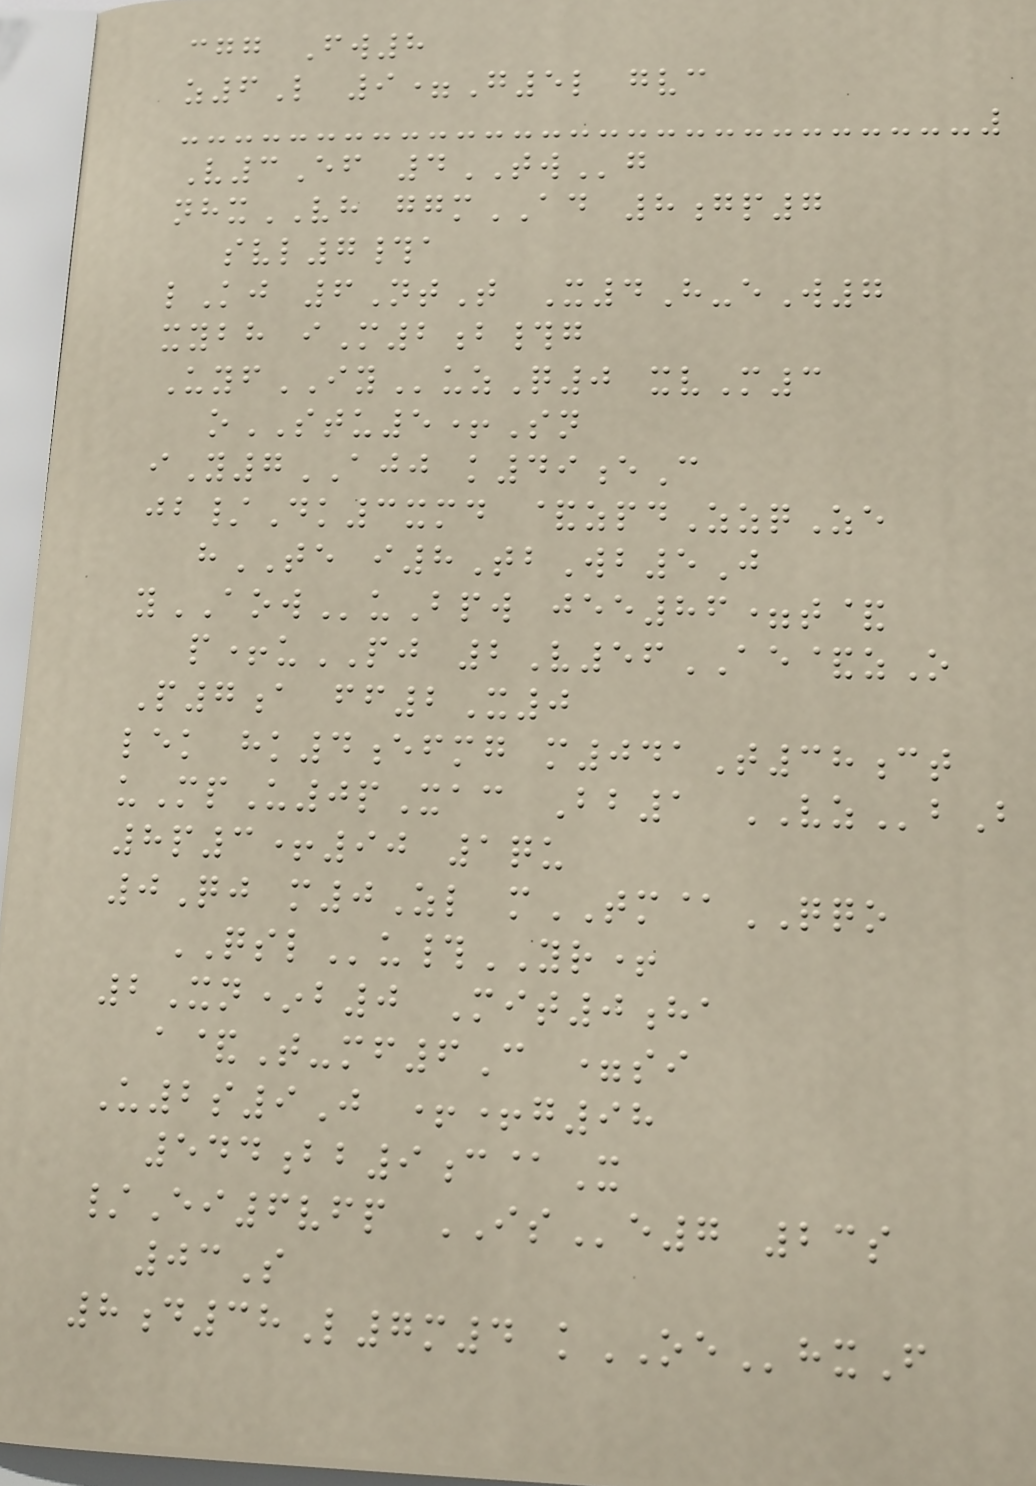cgg Fw8
z6L 9=G5l gvc
V3Ef 4TWg
nhxVH ggmAD 8gp7
svl7#a
lKj 6NtT X4H-eW7
xybh iM2b#g
UyfIYuzQ0 xvM3
oSTU5+Sn
iY7AJJ k49eC
jb/Dk3xmd &zpdZzqZe
hTE i8TbWb5J
yAOWuBpw jee86=t&
p+uPJ 2V56AE&zO
P7a ff2X0
lek hk4efmg m041T38ct
uMpU0pXac Bb1 VZbB
8p3+90 1qu
0Qj m0Zl mTM@QQO
QSLu#YR+
2Xn*b0 Mit0ha
a&T-mf6C =si
U2s9J ++g98
544bb9c@X
/Ei6vfp ISe7 23s
03S
8d38L7m4 kOEhxF
